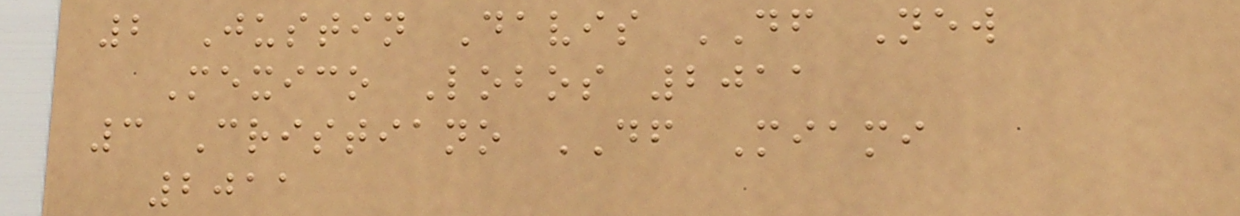2 Justin Davis DF New
Mexico Lobos 2011
3 Cristiano DF Miami
2011
